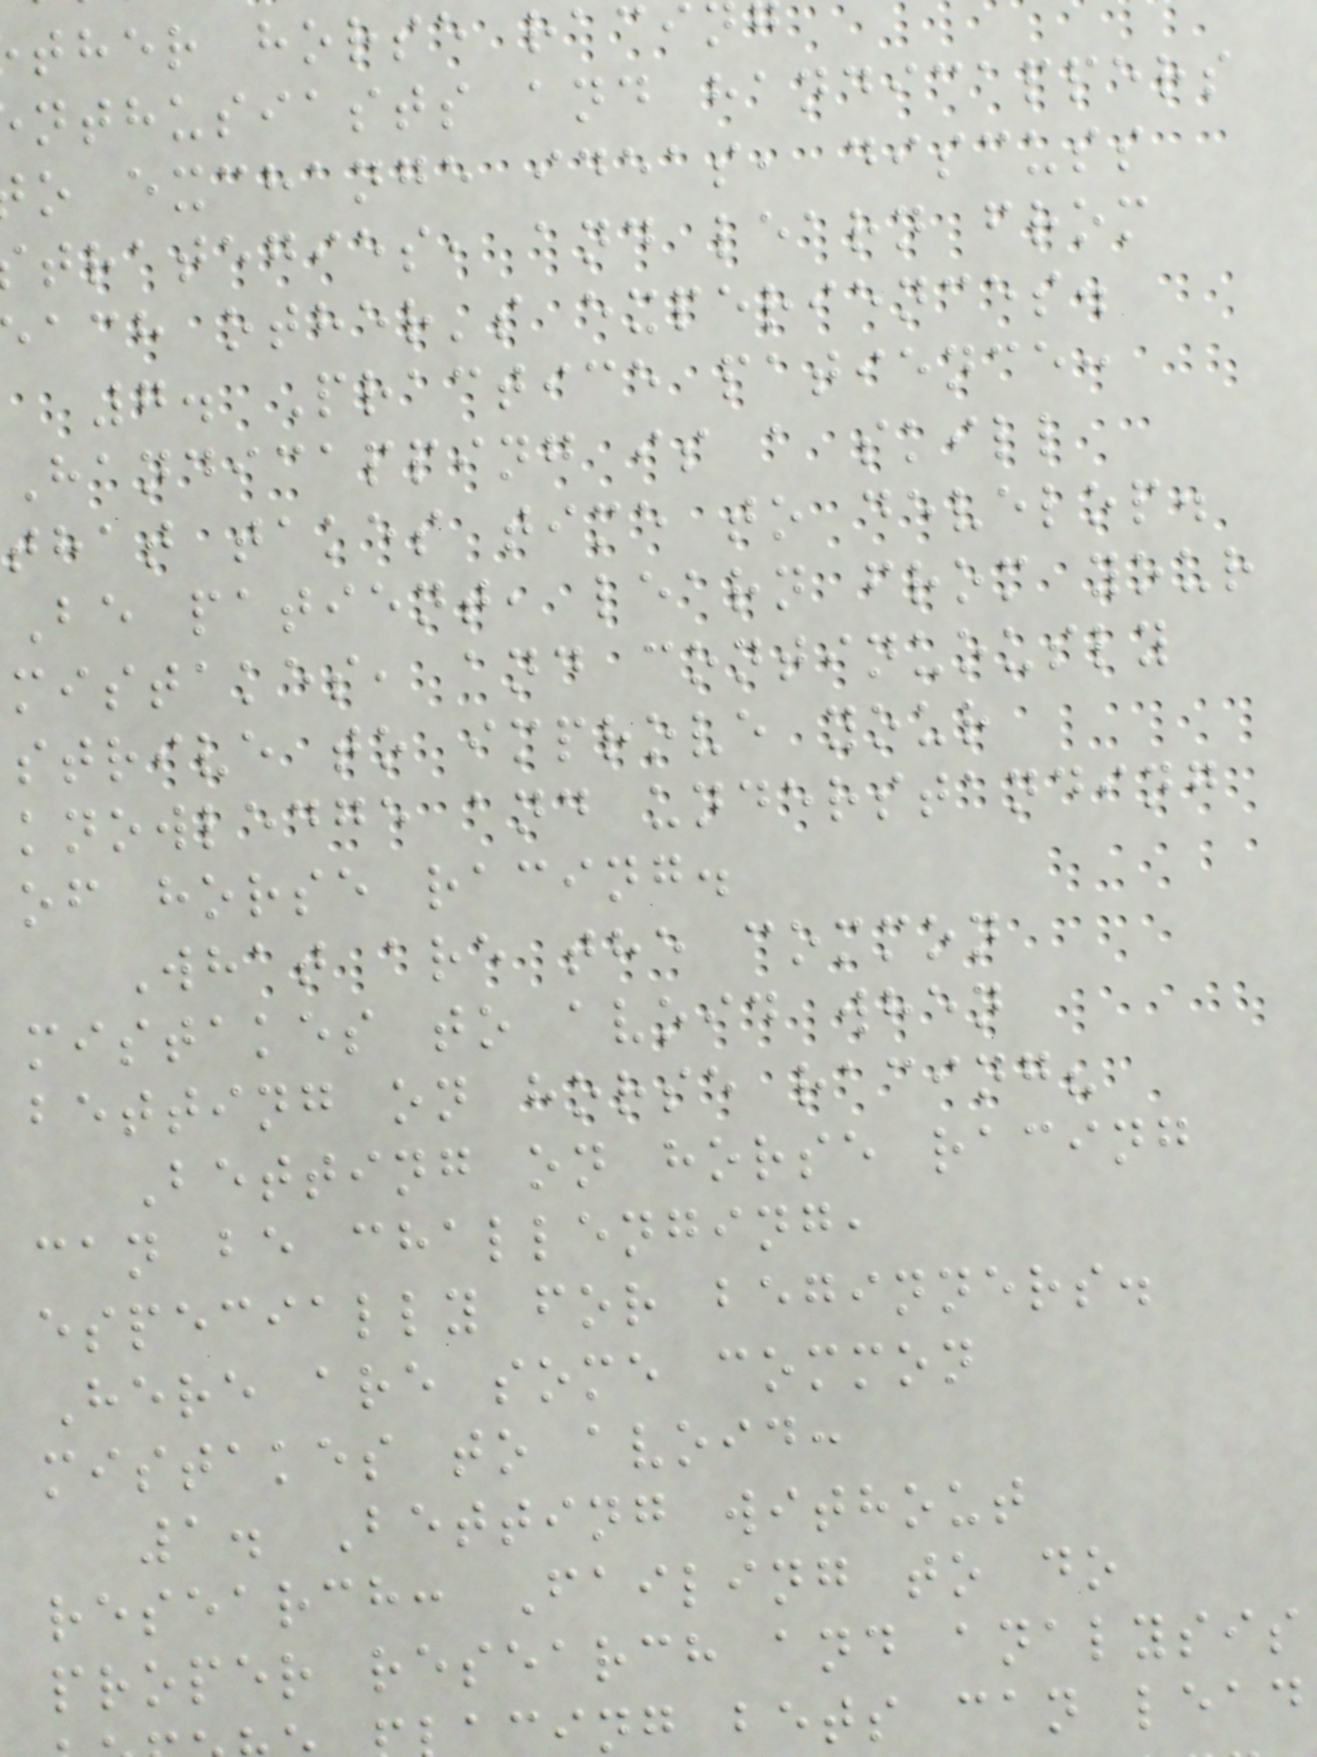ther horse raci
nthusiasts and handicappers
o exchange ideas, discuss
trategies, and learn from
ach other's experiences.
7. Practice patience:
Handicapping is a skill
that takes time to develop.
Be patient, learn from your
mistakes, and continuously
strive to improve your
knowledge and understanding
of horse racing.
What are the common
mistakes to avoid when
betting on horse racing?
Betting on horse racing
can be challenging,
especially for beginners.
Here are some common
mistakes to avoid:
1. Betting without
research: Failing to do
proper research and analysis
ing bets can lead
